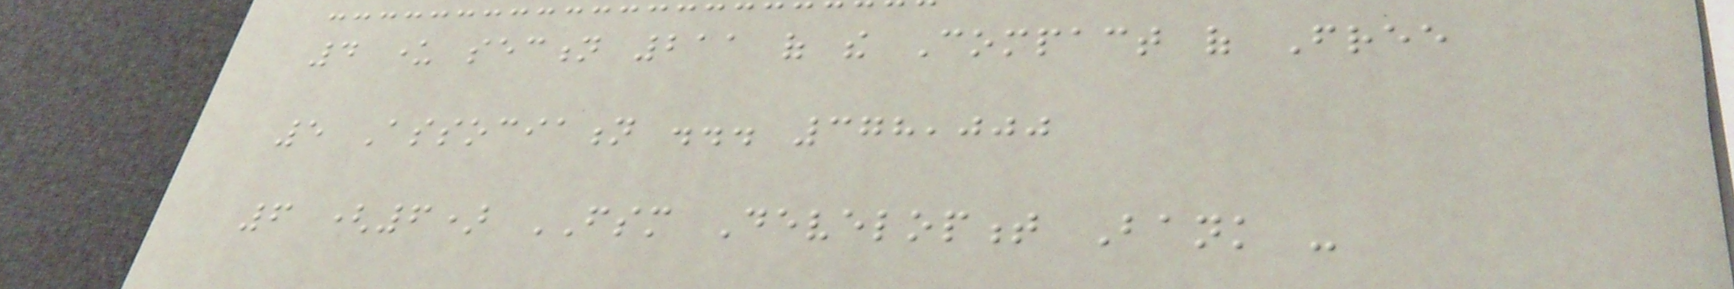4 under section 211 of the Compact of Free
5 Association ... 378,000
6 (6) FSM Development Bank -
